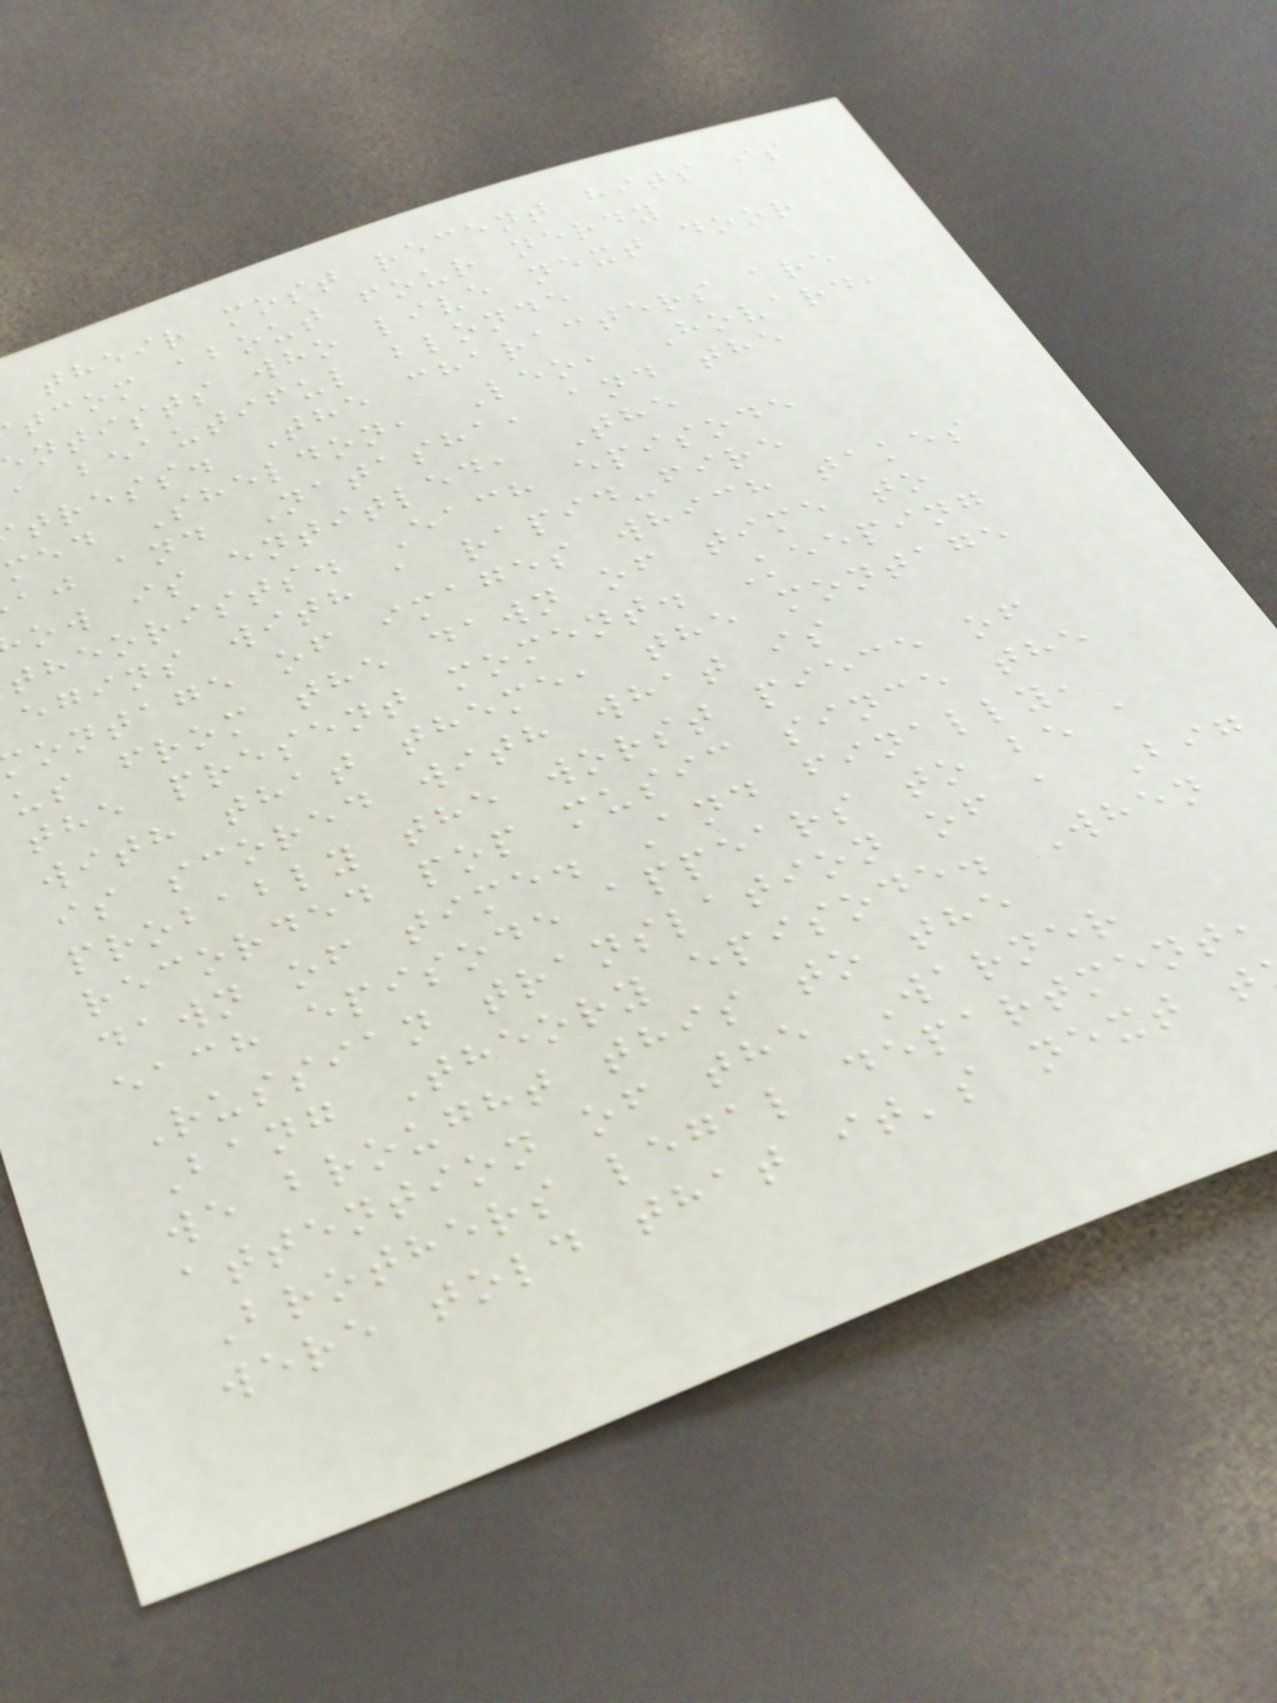their most recent hits is
tcom about four nerdy
ntists who live next door
a beautiful blonde
tress. The characters are
med Sheldon, Leo, Hovard,
aj and Natasha, and the
ow is entitled, The
theorists. Each episode
egins with a rapid-fire
ontage of images which takes
us from the dawn of time to
the present moment. Keeping
with that theme, the montage
is scored with what is
probably the worst piece of
recorded pop music since the
dawn of time. And finally,
each episode appears to be a
Russian translation of a Big
Bang Theory episode. When
we brought this to the
attention of the Warner
Brothers legal department,
were told that it's next t
